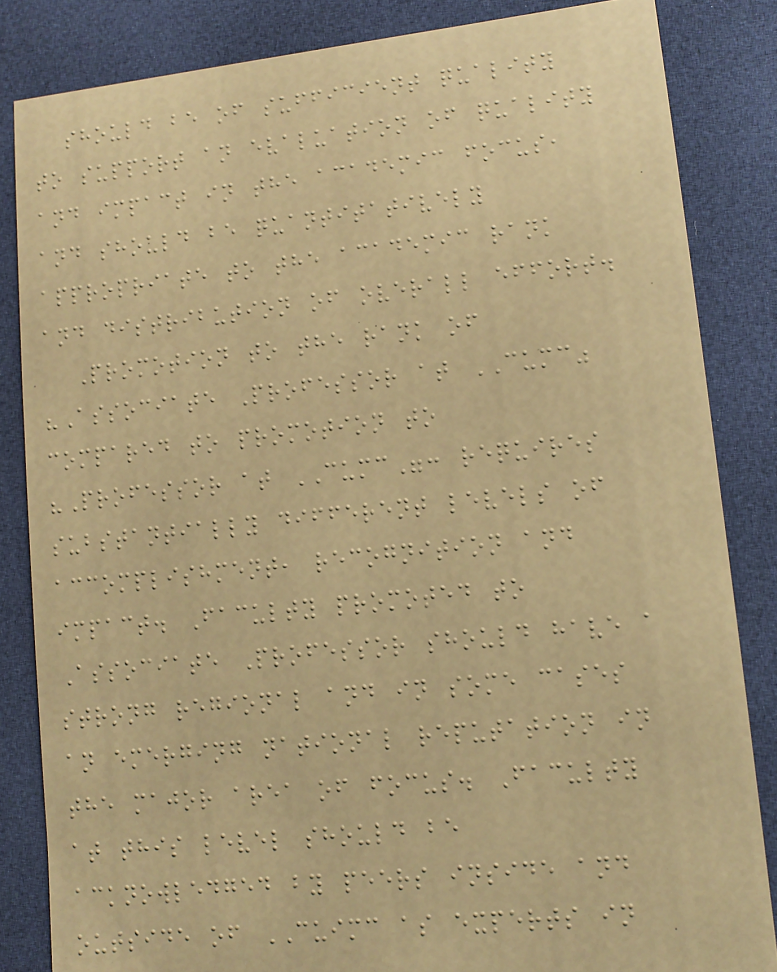should be of sufficient quality
to support an evaluation of quality
and impact in the academic focus,
and should be quantitatively
appropriate to the academic rank
and distribution of overall effort.
Promotion to the rank of
"Associate Professor at CUMC"
compared to promotion to
"Professor at CUMC": requires
substantially different levels of
accomplishment, recognition and
impact. Faculty promoted to
Associate Professor should have a
strong regional and in some cases
an emerging national reputation in
the major area of focus. Faculty
at this level should be
acknowledged by peers inside and
outside of CUIMC as experts in
